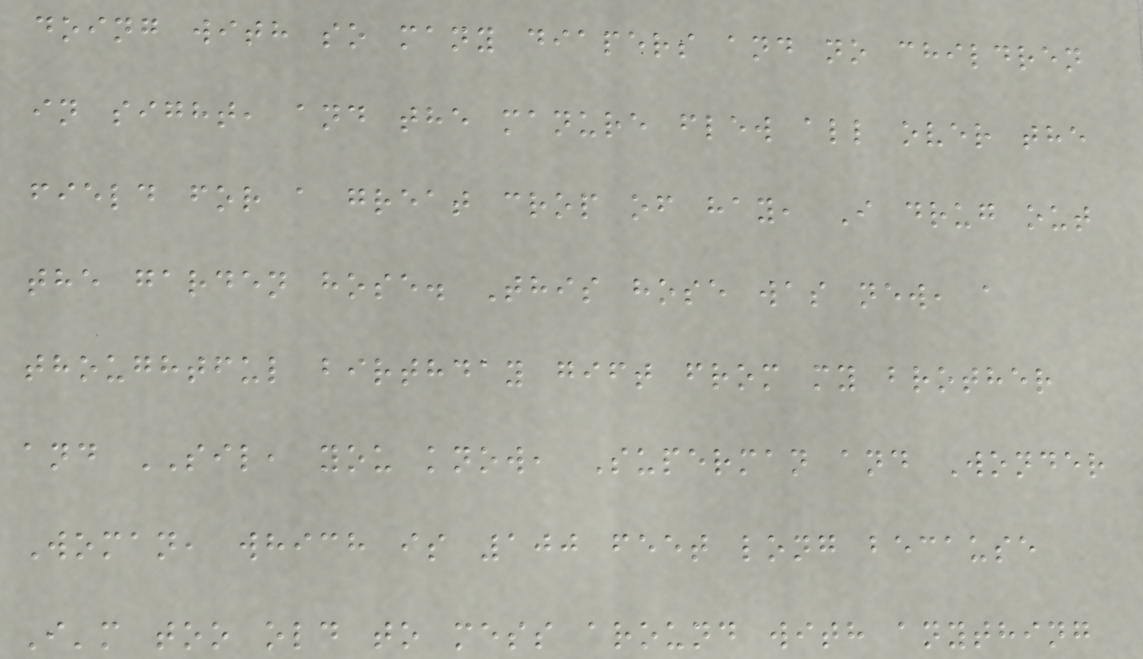doing with so many diapers and no children
in sight, and the manure flew all over the
field for a great crop of hay, I drug out
the garden hose. This hose was new, a
thoughtful birthday gift from my brother
and SIL, you know, Superman and Wonder
Woman, which is 100 feet long because
I'm too old to mess around with anything
